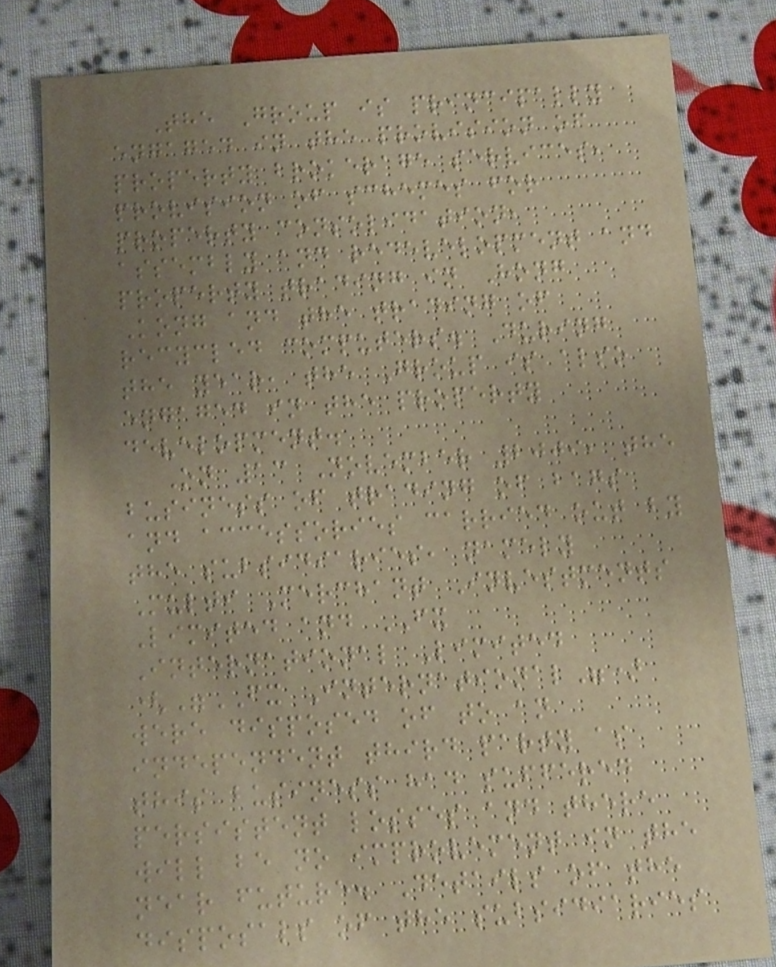The Group is principally
engaged in the provision of
property brokerage services,
provision of schemes for
property consolidation,
assembly and redevelopment and
property trading in Hong
Kong and the trading of
recycled computers. During
the year, the Group is also
engaged in the property
development.
On 13 November 2009, the
business of trading of bags
and accessories carried out by
the subsidiaries, namely
Multi Merchant Investments
Limited and FX
International Limited
("FX International")
were disposed of to an
independent third party as
this business had suffered
persistent losses and there
will be no improvement in the
near future. Details of the
disposals of the subsidiaries
